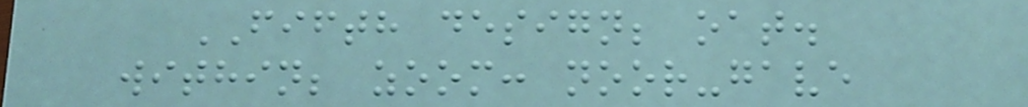FIFTH design; oat.
within; zoom: noor-gave
